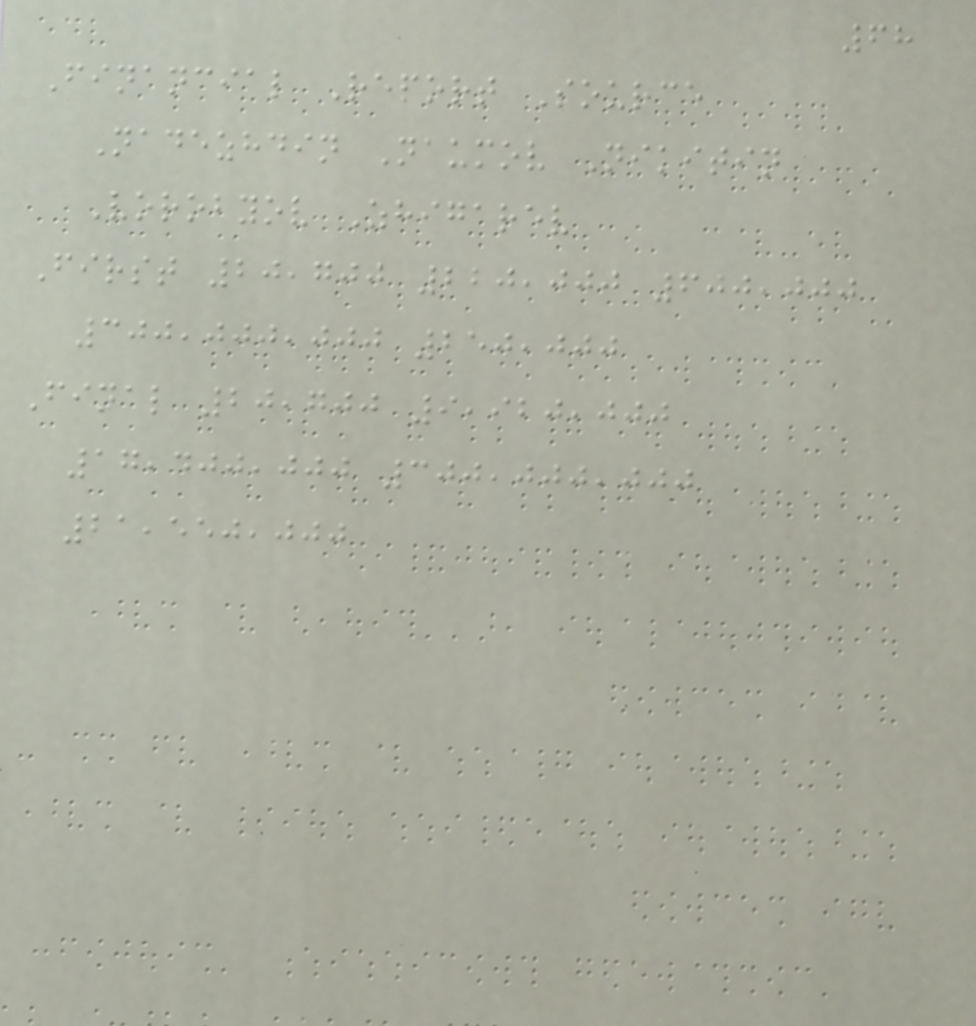68
Financial Report Source
Nadezhdin Naumov Nikitin
Vorobyov Zhigarev
First 20,700 220,000 600,000
300,000,000 250,000
Final 20,700 9,920,000
17,400,000 300,000,000
21,550,000
